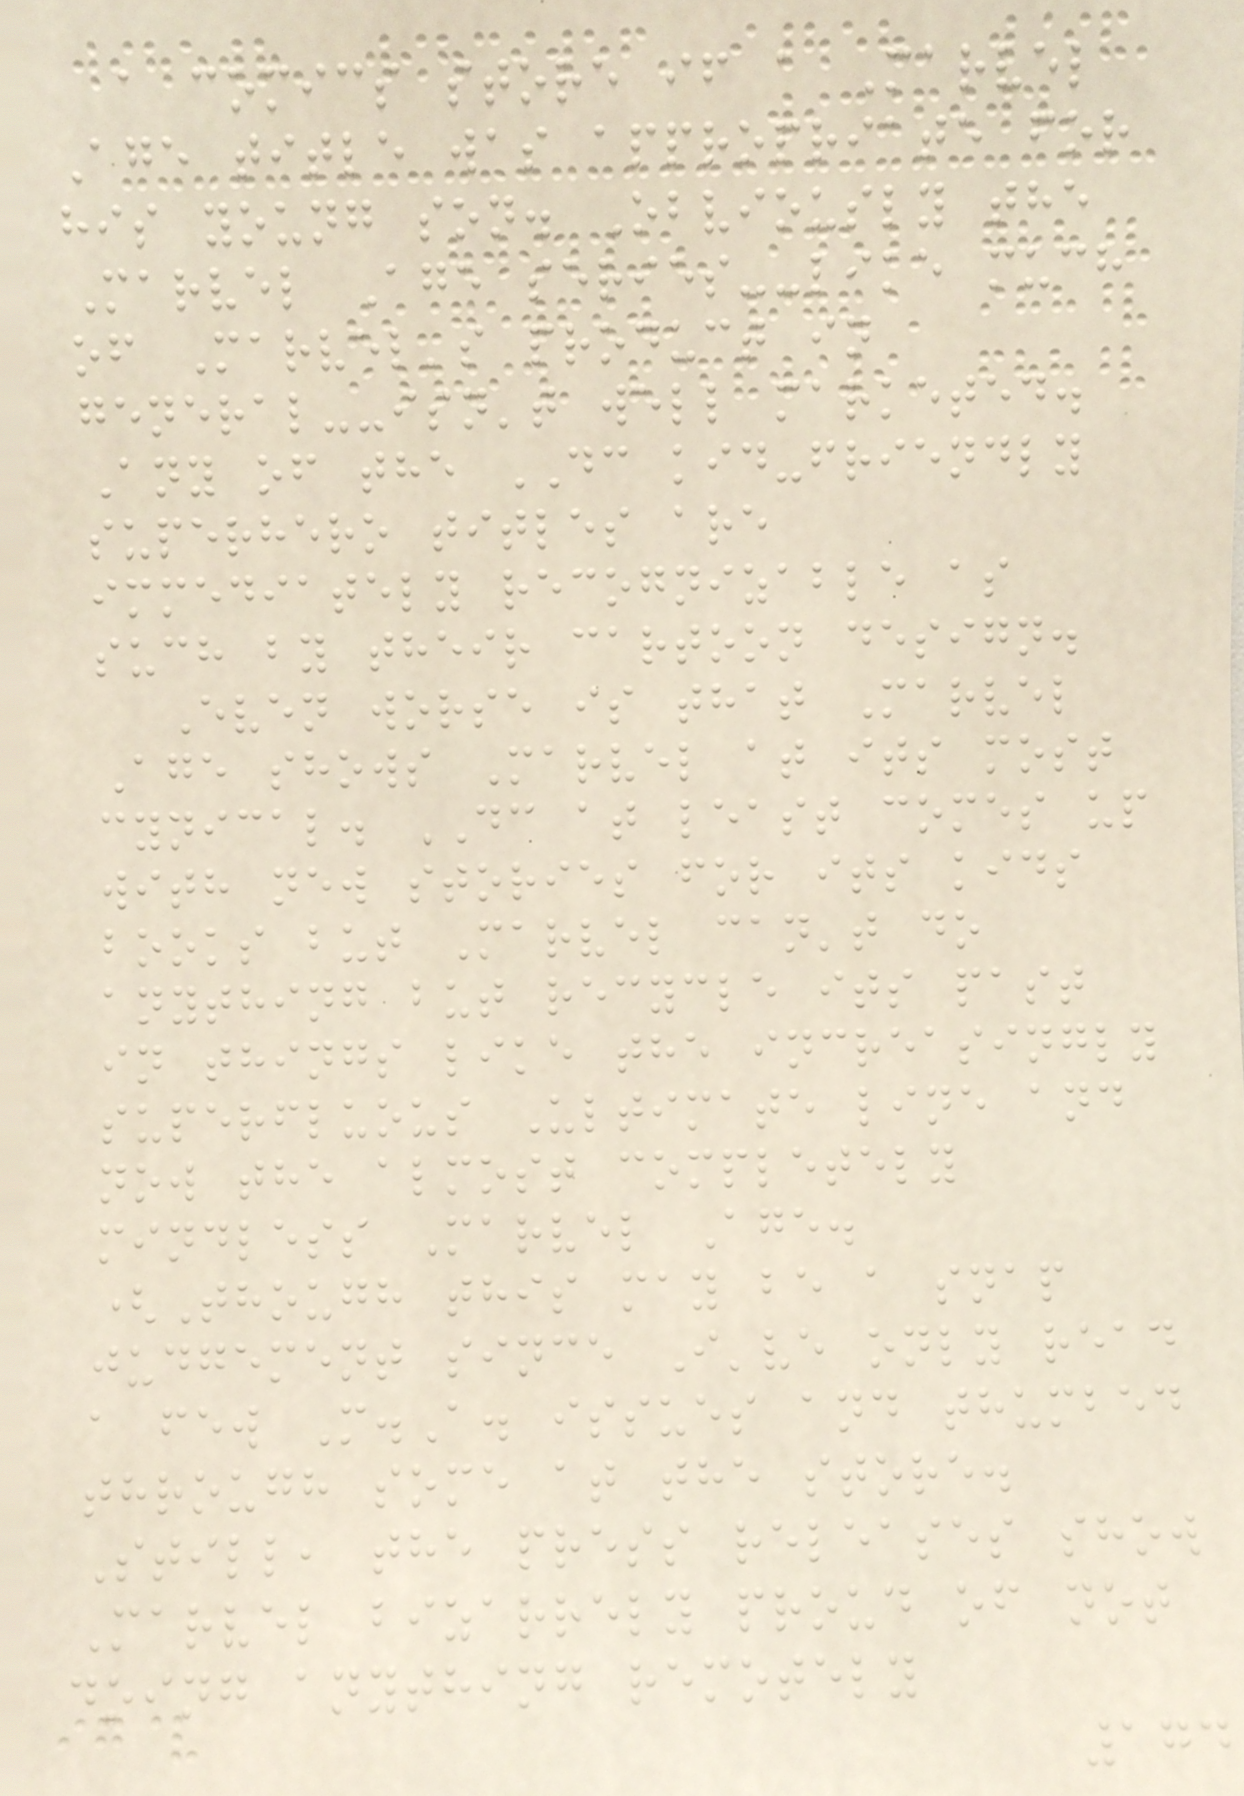a comics store if a Marvel
Age title was appropriate for
his young son. Obviously the
Marvel Age series--like much
of Marvel's product in
general--isn't well marketed.
Any of the DC kid-friendly
superhero titles are
immediately recognizable as
such by their cartoon design.
Even worse is that Marvel
Age shows Marvel at its most
cynical. DC at least comes up
with new stories for its kids
books but Marvel can't do
anything but recycle its past
in things like the increasingly
superfluous Ultimate line and
now the almost completely
mindless Marvel Age.
(Though this may be a snap
judgement since I've only read
a few M.A. issues and thumbed
through some at the store.
Still, the press releases show
Marvel bizarrely proud of not
doing anything remotely
174
